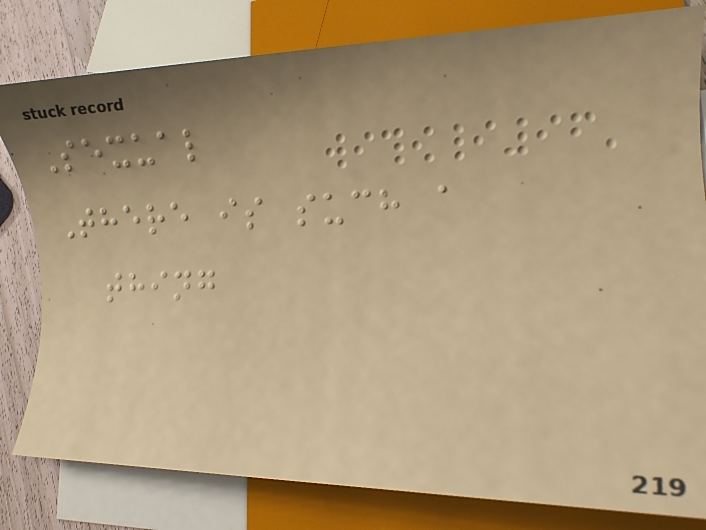Sexual
There is such a
thing
